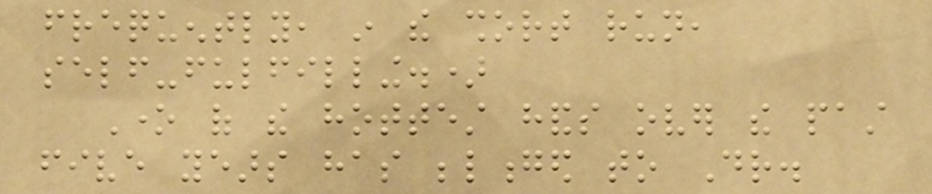frequently, in the short run,
self-fulfilling.)
One of the hottest hands over the past
five years has belonged to Dr.
